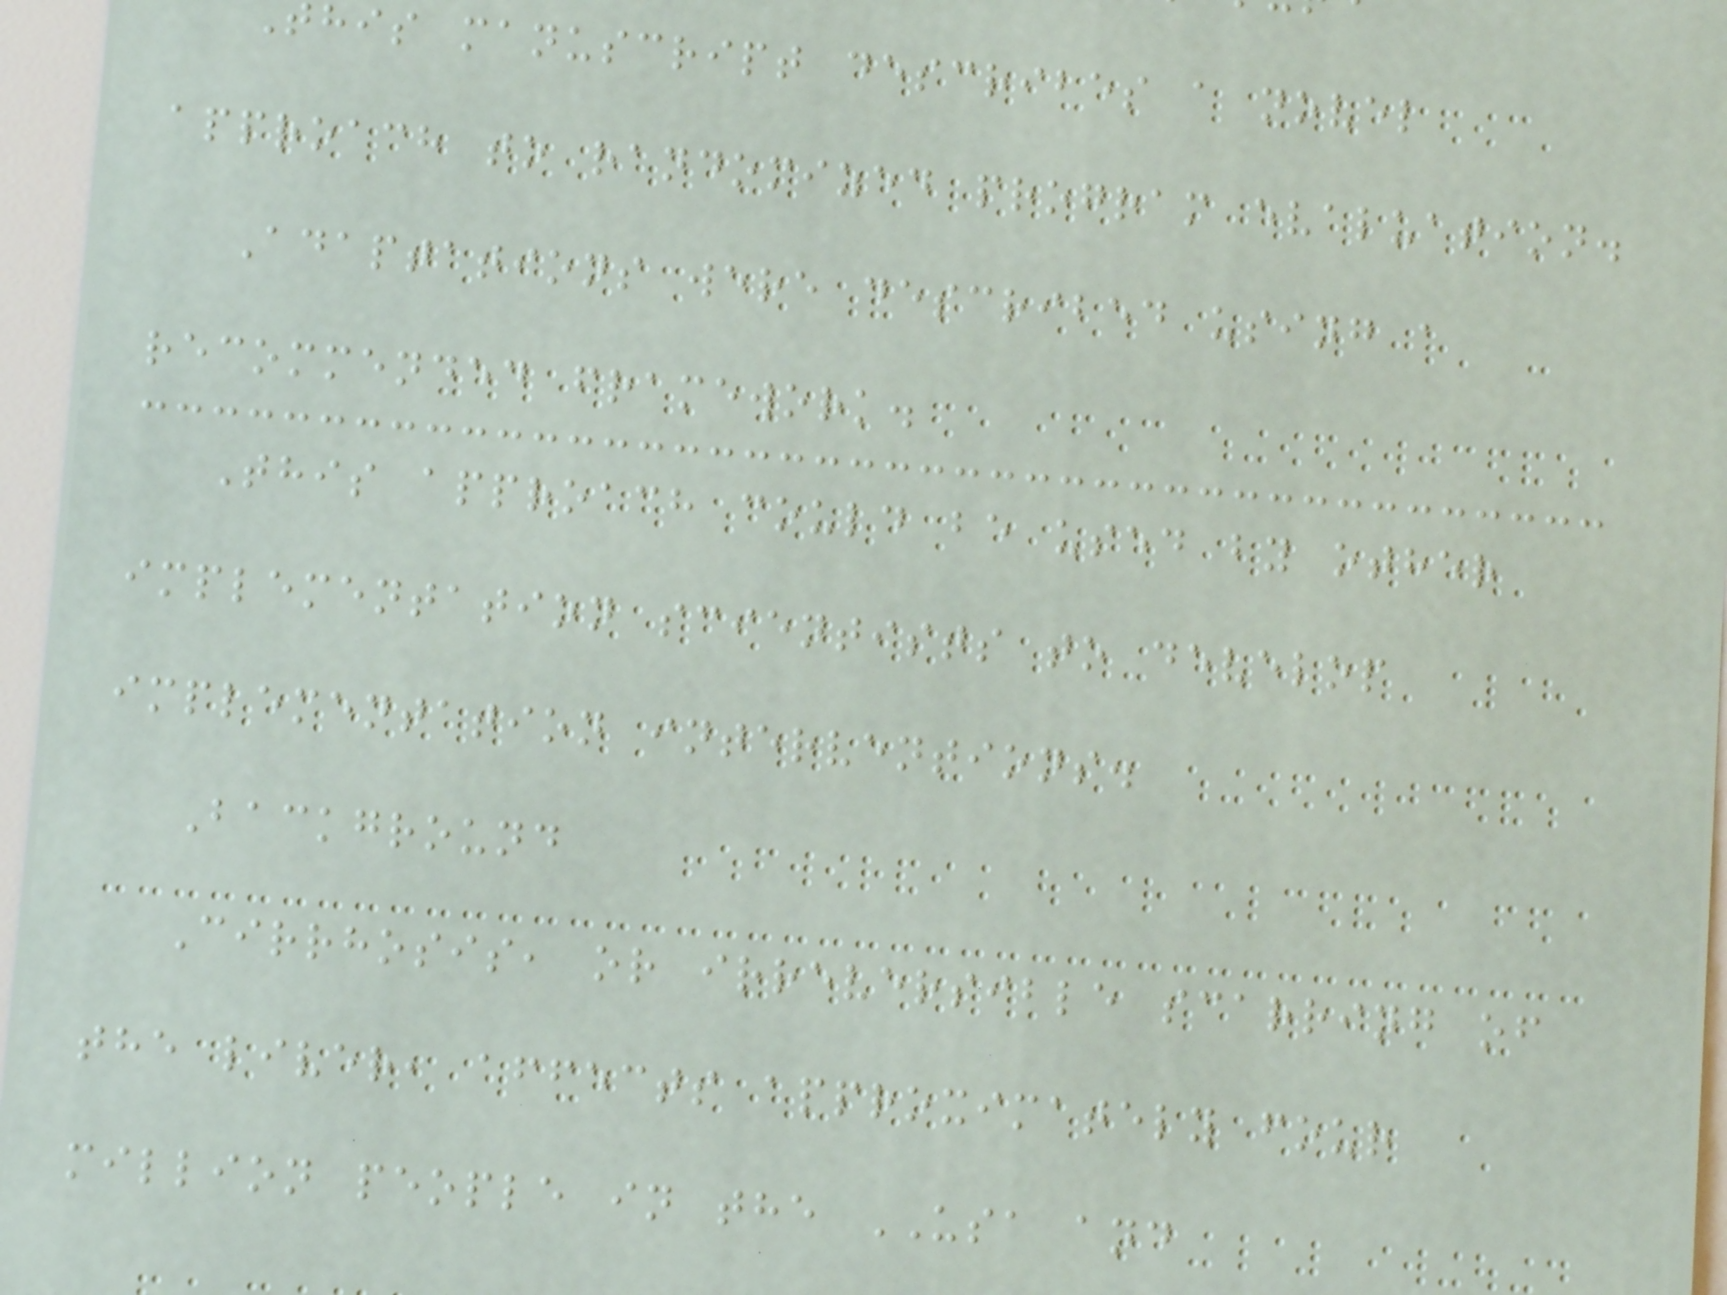his manuscript describes a novel
approach to randomized program evaluation.
Adaptations were described using a
recommended framework.
This approach could be used by other
implementation scientists to develop
implementation interventions.
Background
Cirrhosis, or irreversible scarring of
the liver, affects approximately four
million people in the USA and
